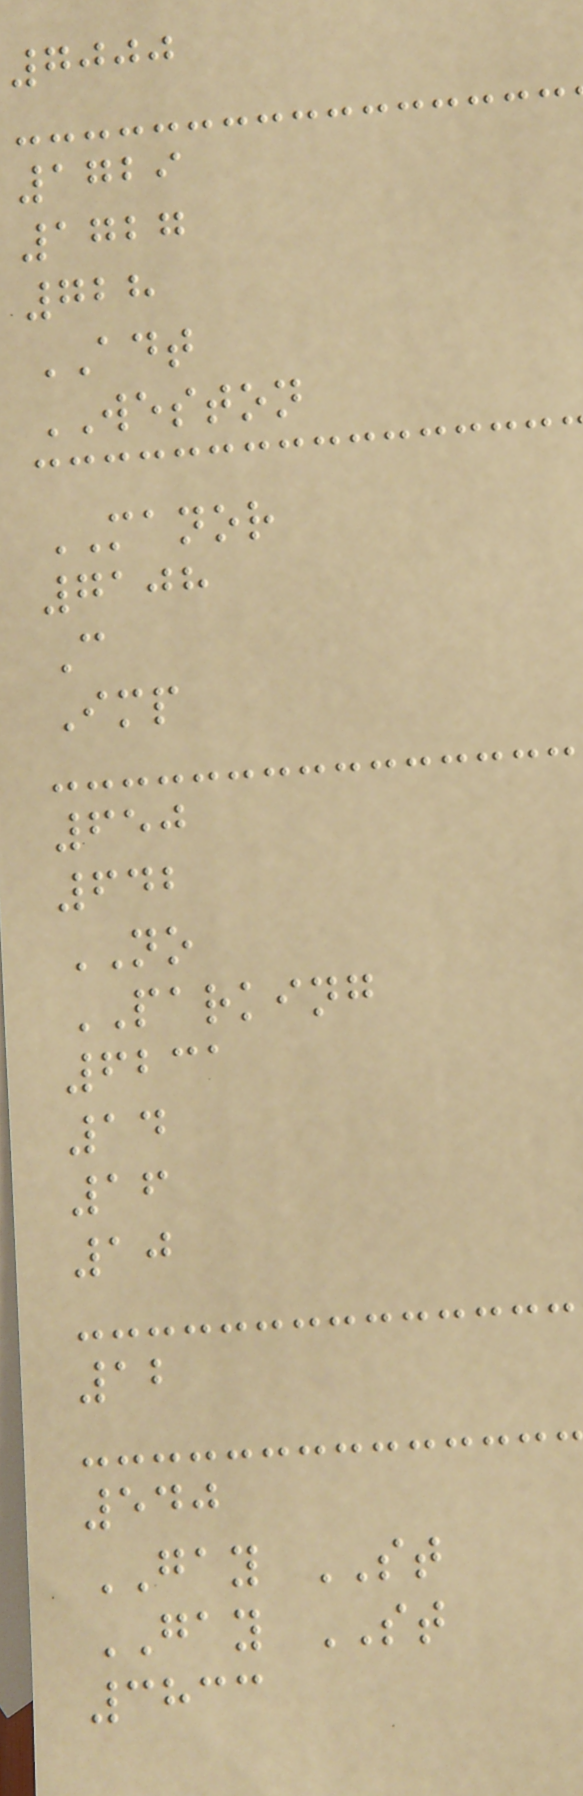7000
1729
1727
728
ADT
WESTON
MANOR
7108
C
Imp
650
642
NO
PARKING
6231
14
16
10
12
540
GAY ST
GAY ST
3833
